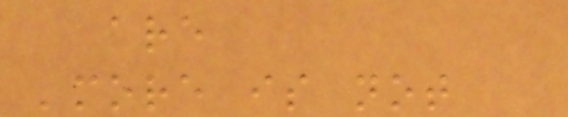are
'more is not
